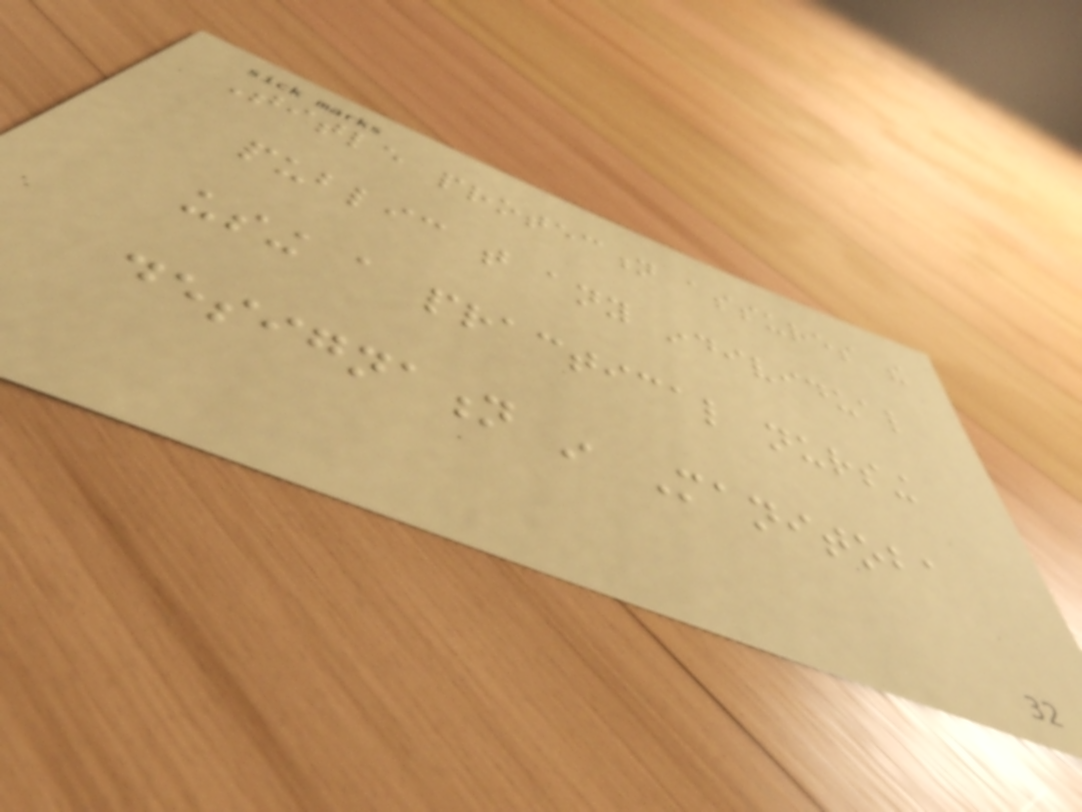Title protection assures the
public that any individual
using a practical nursing
designation in Manitoba
